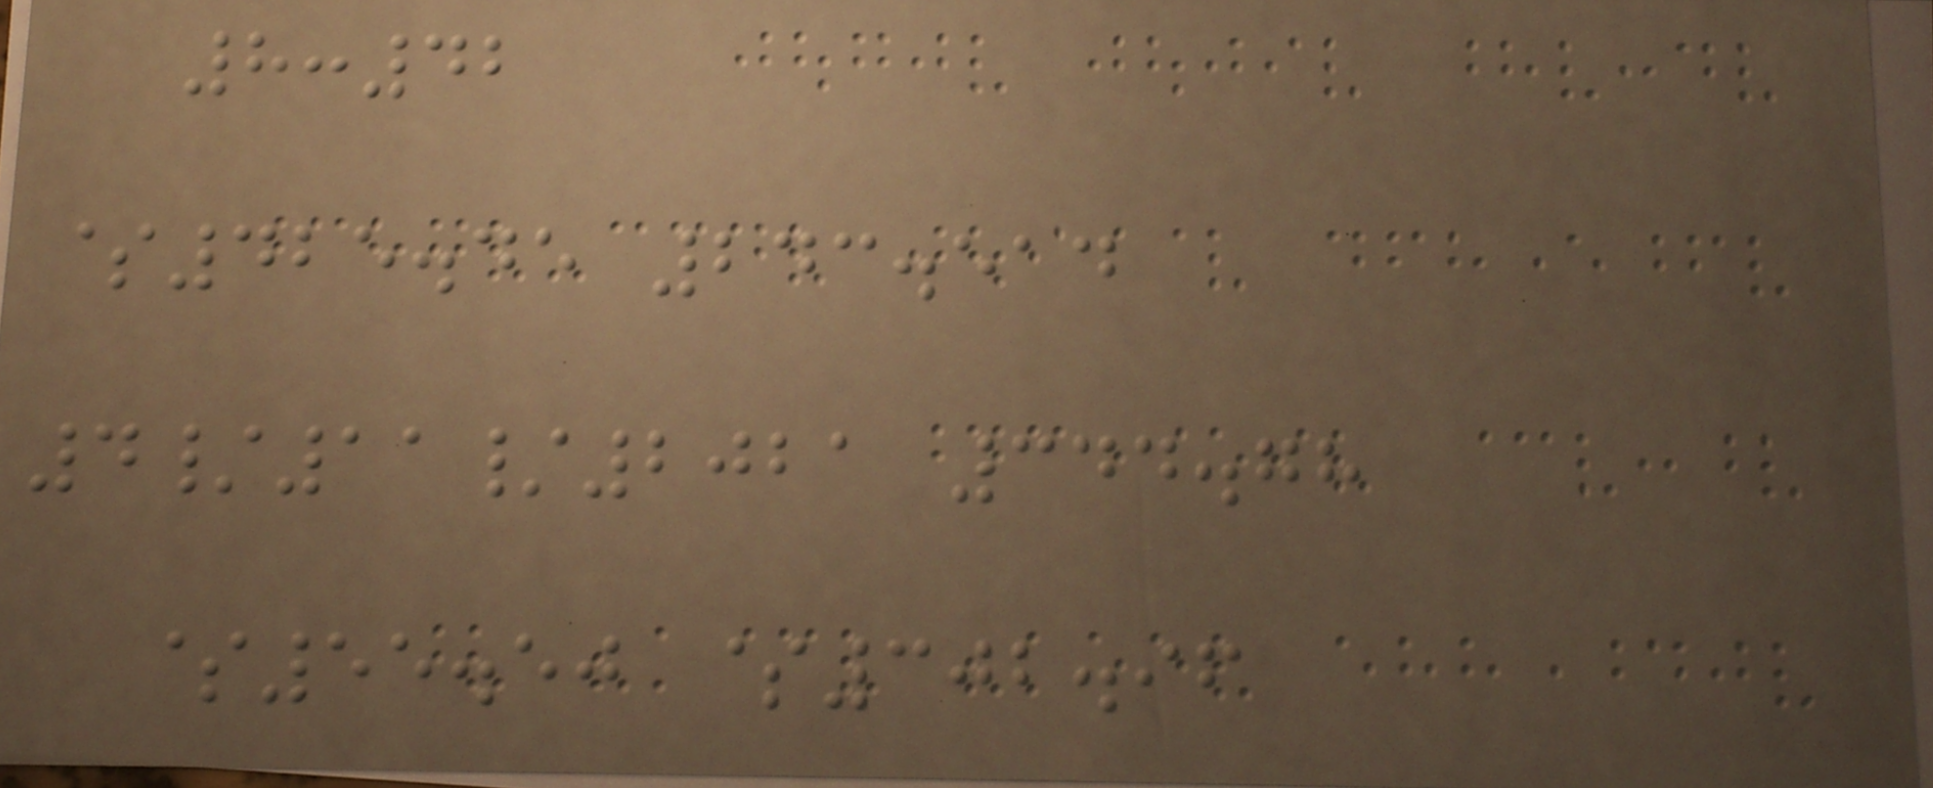8:42
$425.45 243.514
4/11/2021 344.78
$55.50 $302.96
